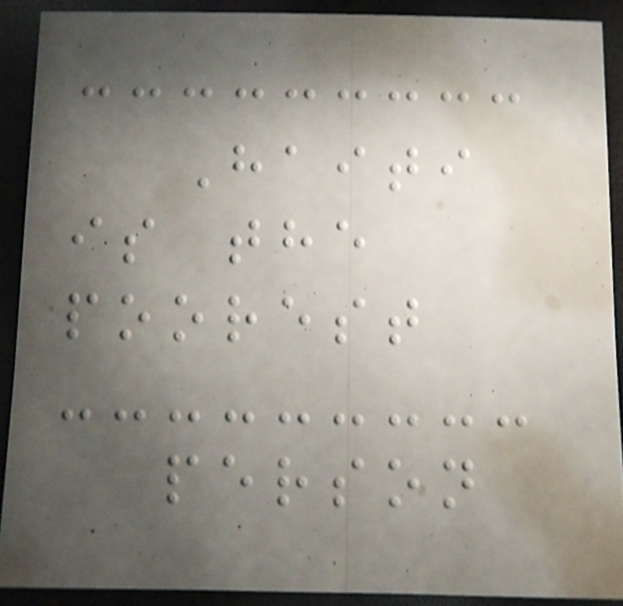Haiti
is the
poorest
person
